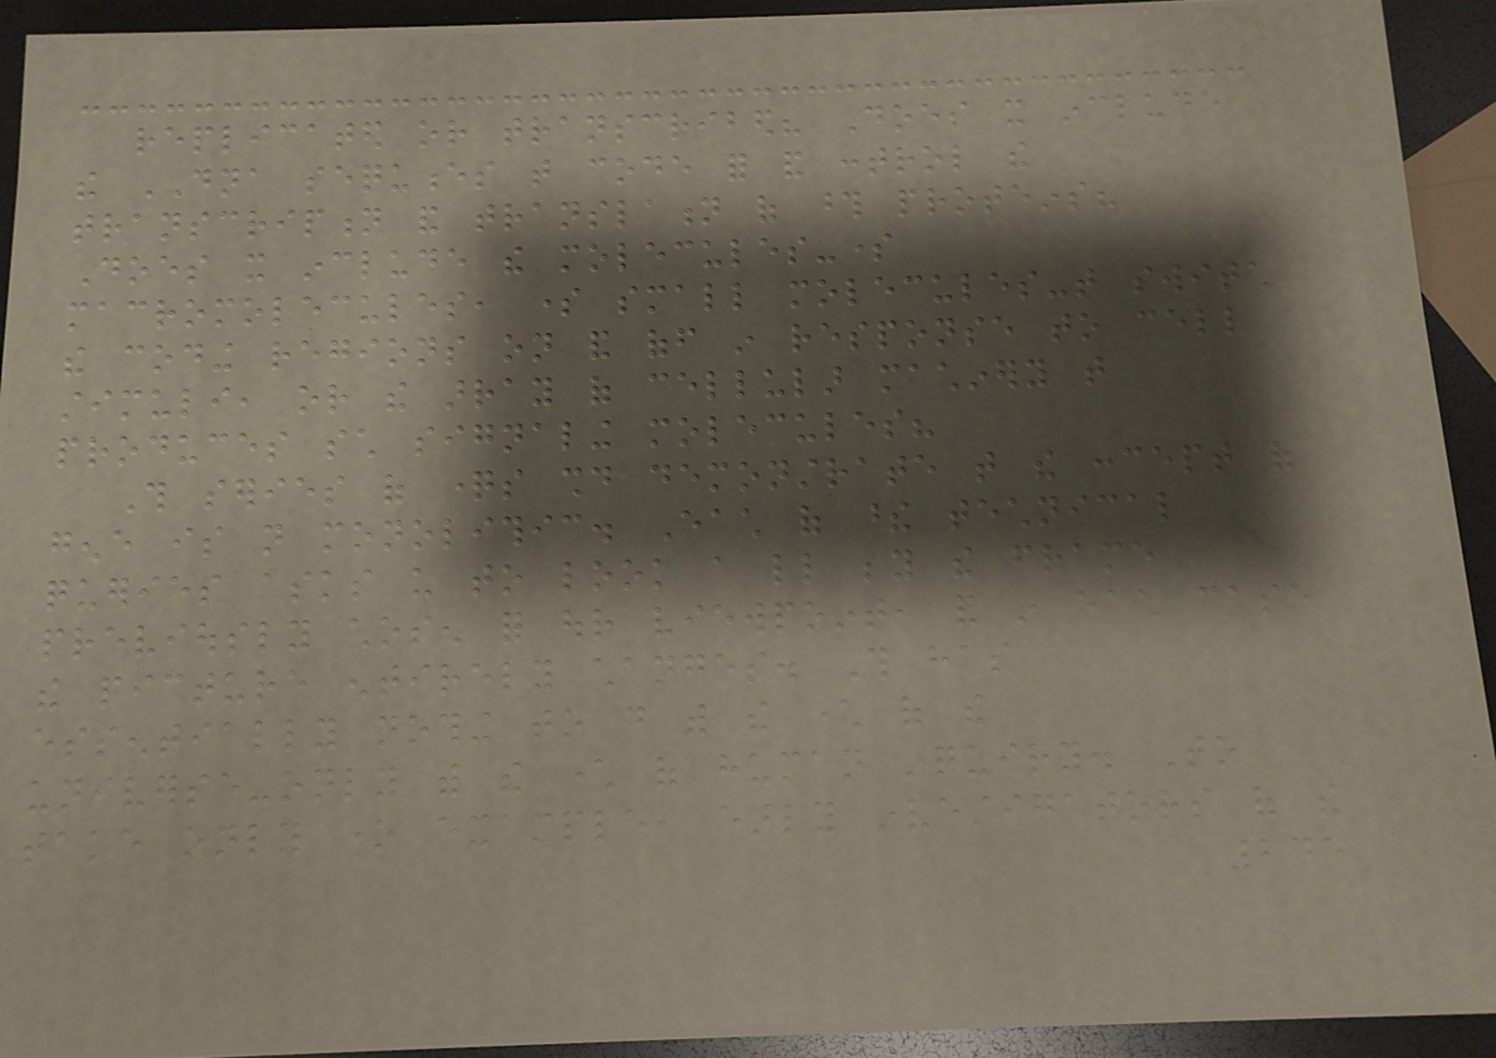replicated or transcribed? Does it include
the DNA sequences that code for and control the
transcription and translation of those proteins?
Does it include the molecules-some
macromolecules, some small molecules-that switch
the coding regions on and off in response to cell
stimuli, or the array of cellular machinery that
produces such signaling molecules?
This series of questions should demonstrate that the concept of
gene is not monolithic. Each of these technical
queries asks us to look a little beyond the frame
previously chosen for our viewpoint, and in each case
the picture entirely changes. This has
essentially nothing to do with the character of the
universe-only with the character of human inquiry. To
take only one example, early investigators of the
245
